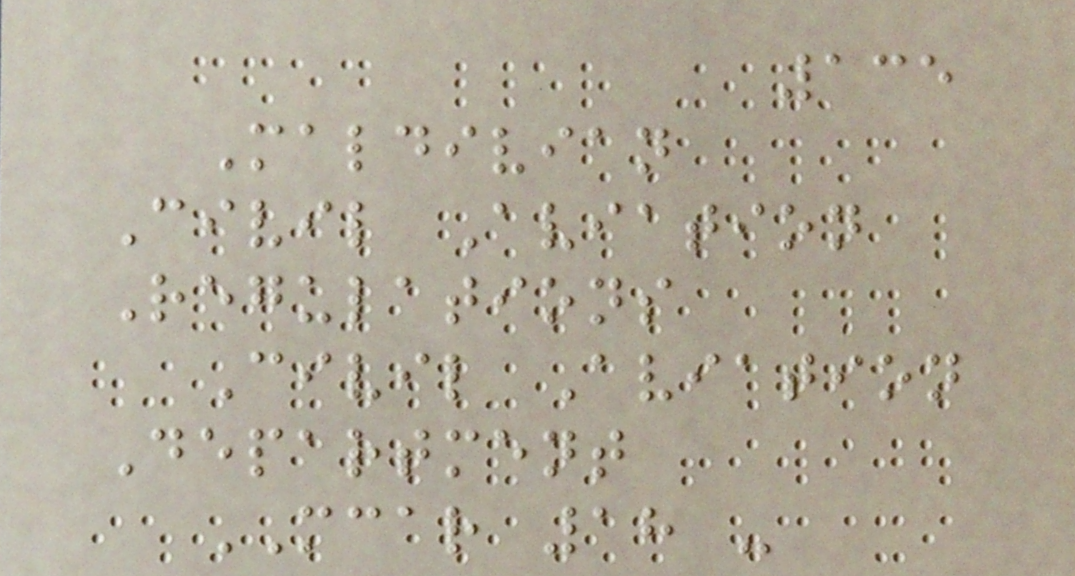135
Maldivian
Civil Aviation
Regulations
Civil Aviation
Department
MCAR 18 -
